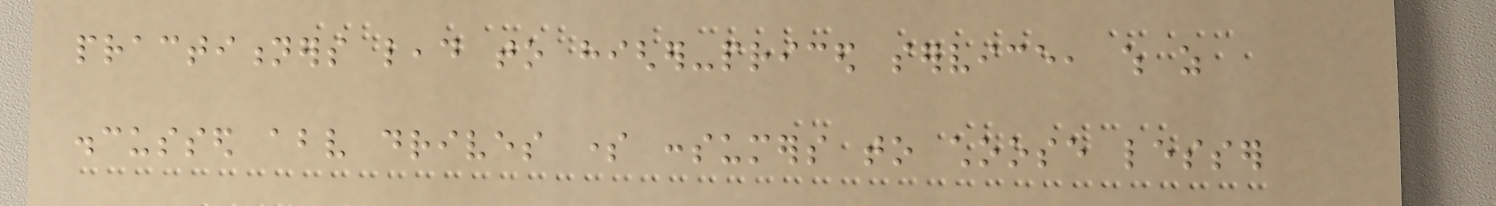practitioners lead to higher-priced service, which as
discussed above drives some consumers to choose lesser
